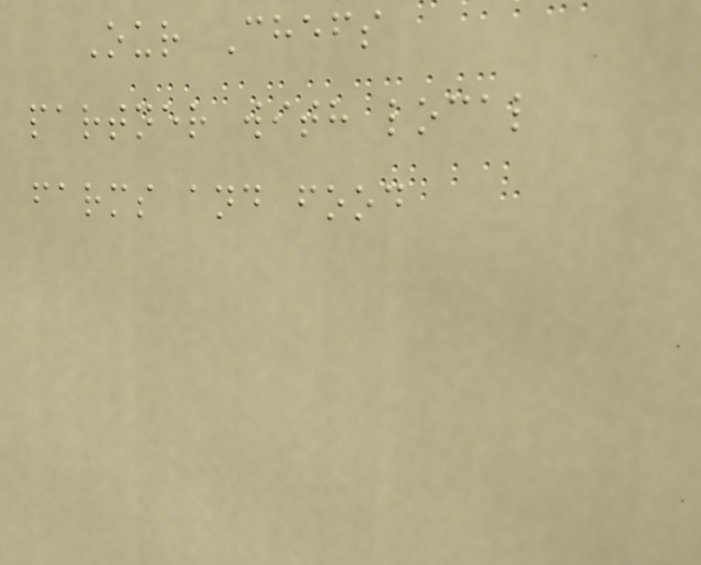Our Chefs
partner with local
farms and food
